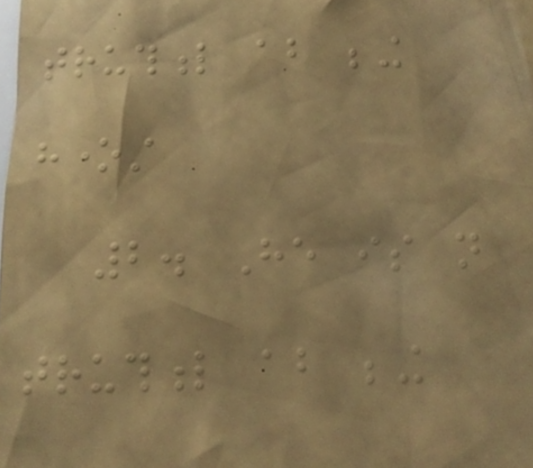truthful about being
honest
2. He is not
truthful about being
